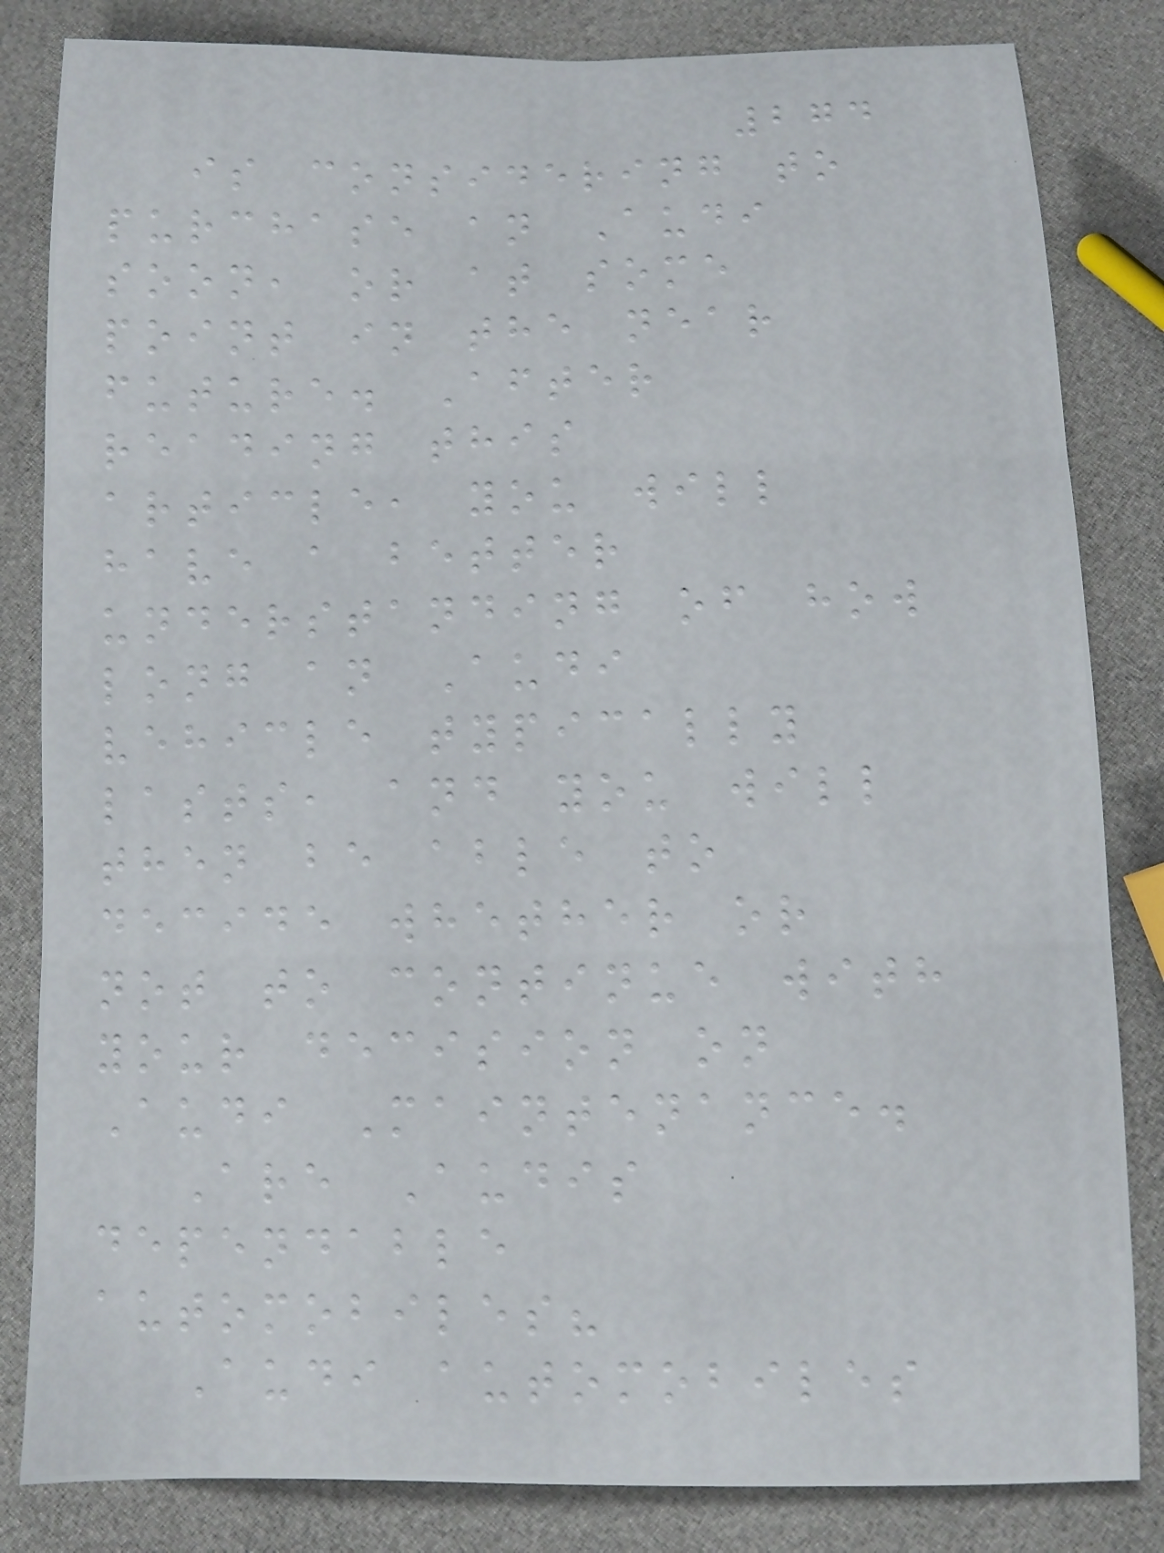274
is considering to
purchase an Audi
soon, or at some
point in the near
future. After
reading this
article, you will
have a better
understanding of how
long an Audi
vehicle typically
lasts, and you will
then be able to
decide whether or
not to continue with
your decision on
Audi Maintenance.
Are Audis
dependable
automobiles?
Audi automobiles
